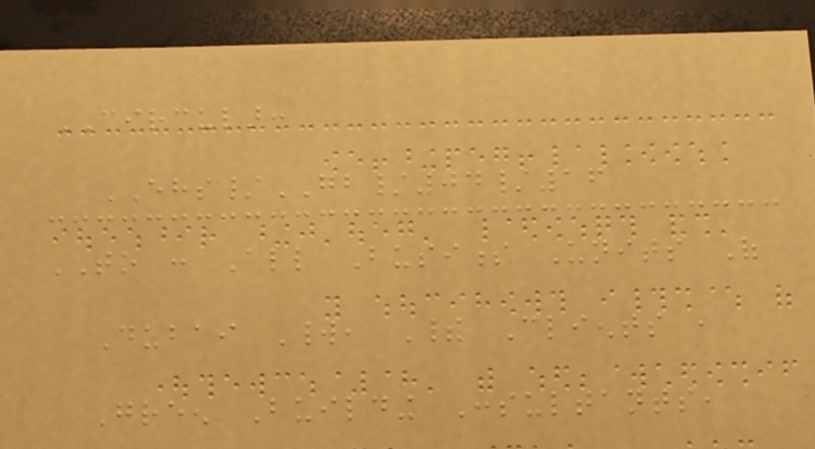CIRCULAR:
EHS/GB/04/16
TO : All Business Units Of
Dubai World, Their Clients ,
Green Building Consultants,
